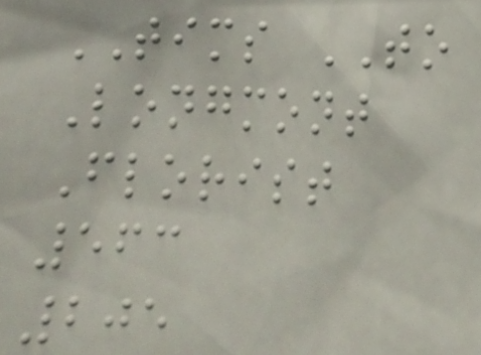TIMS TO
Longmont
Florist
563
205
